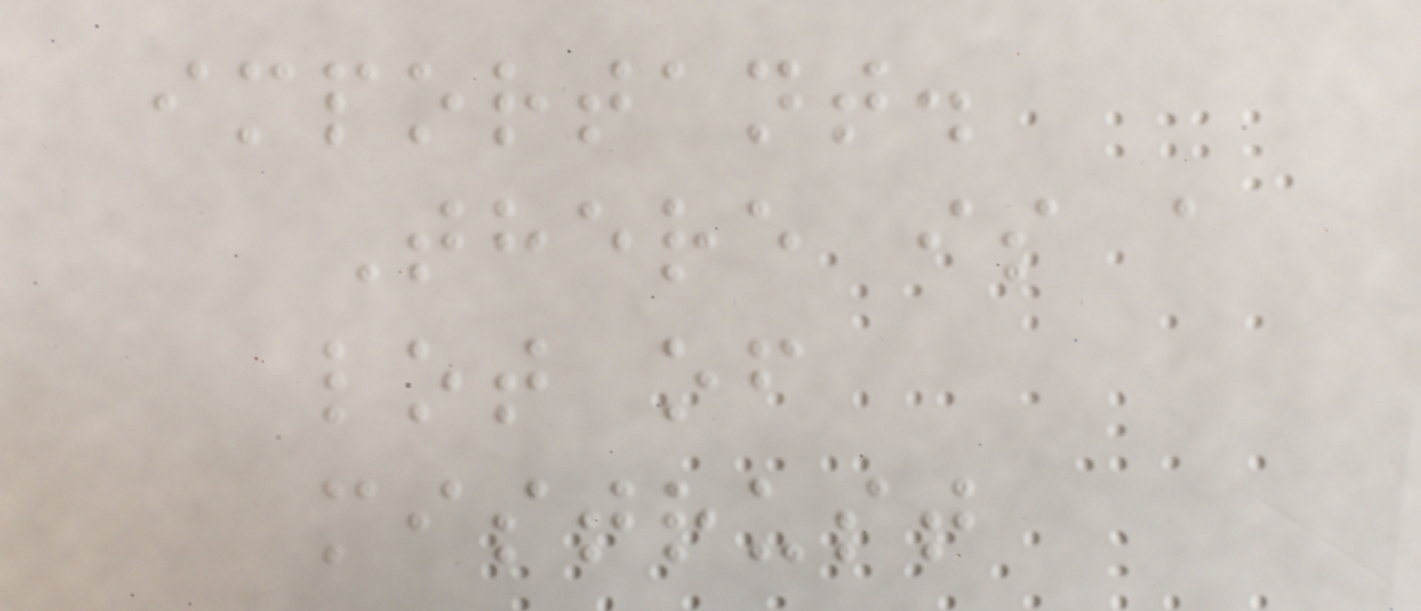important.
There is a
lot of
mistrust
